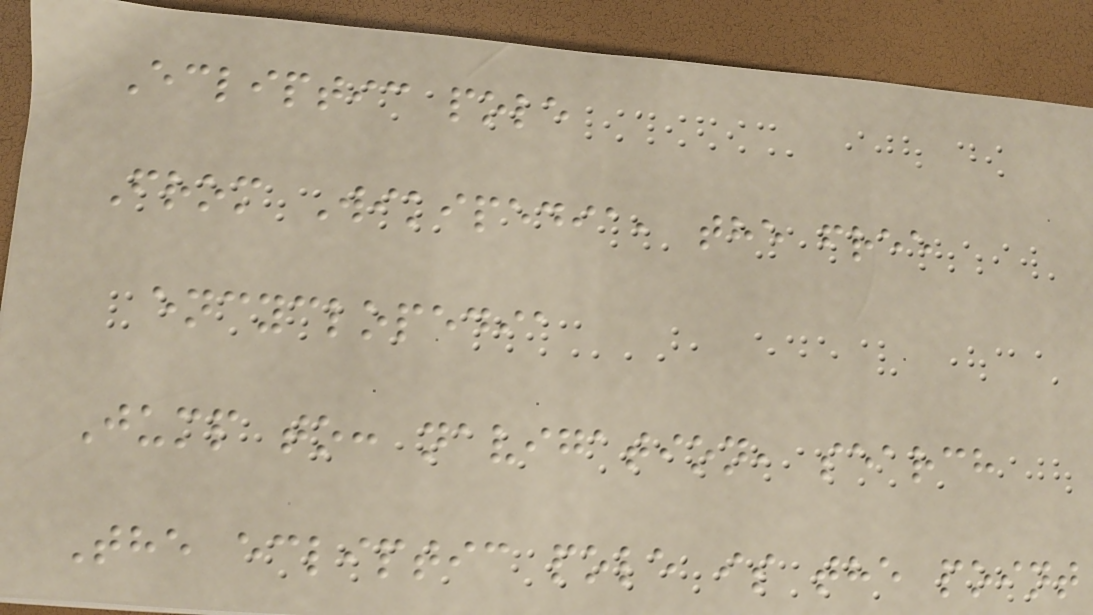Ecliptic pole
From Wikipedia, the free
encyclopedia
Jump to: navigation, search
The ecliptic pole is the point
